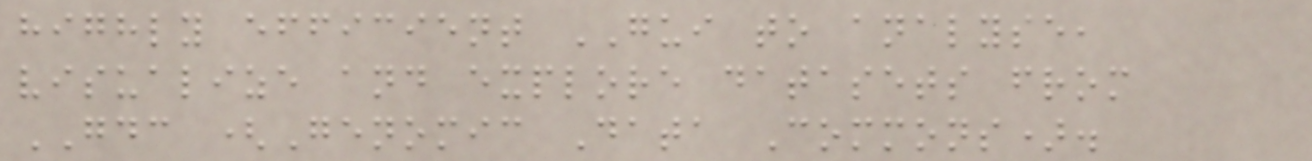highly efficient GUI to analyse,
visualize and explore datasets from
GDC (Genomic Data Commons).
